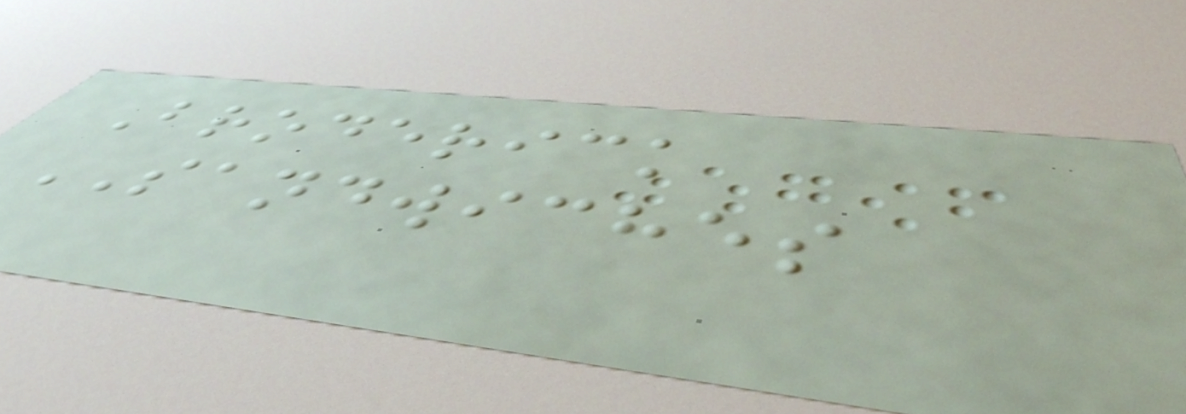Broderick
SANDWICHES
